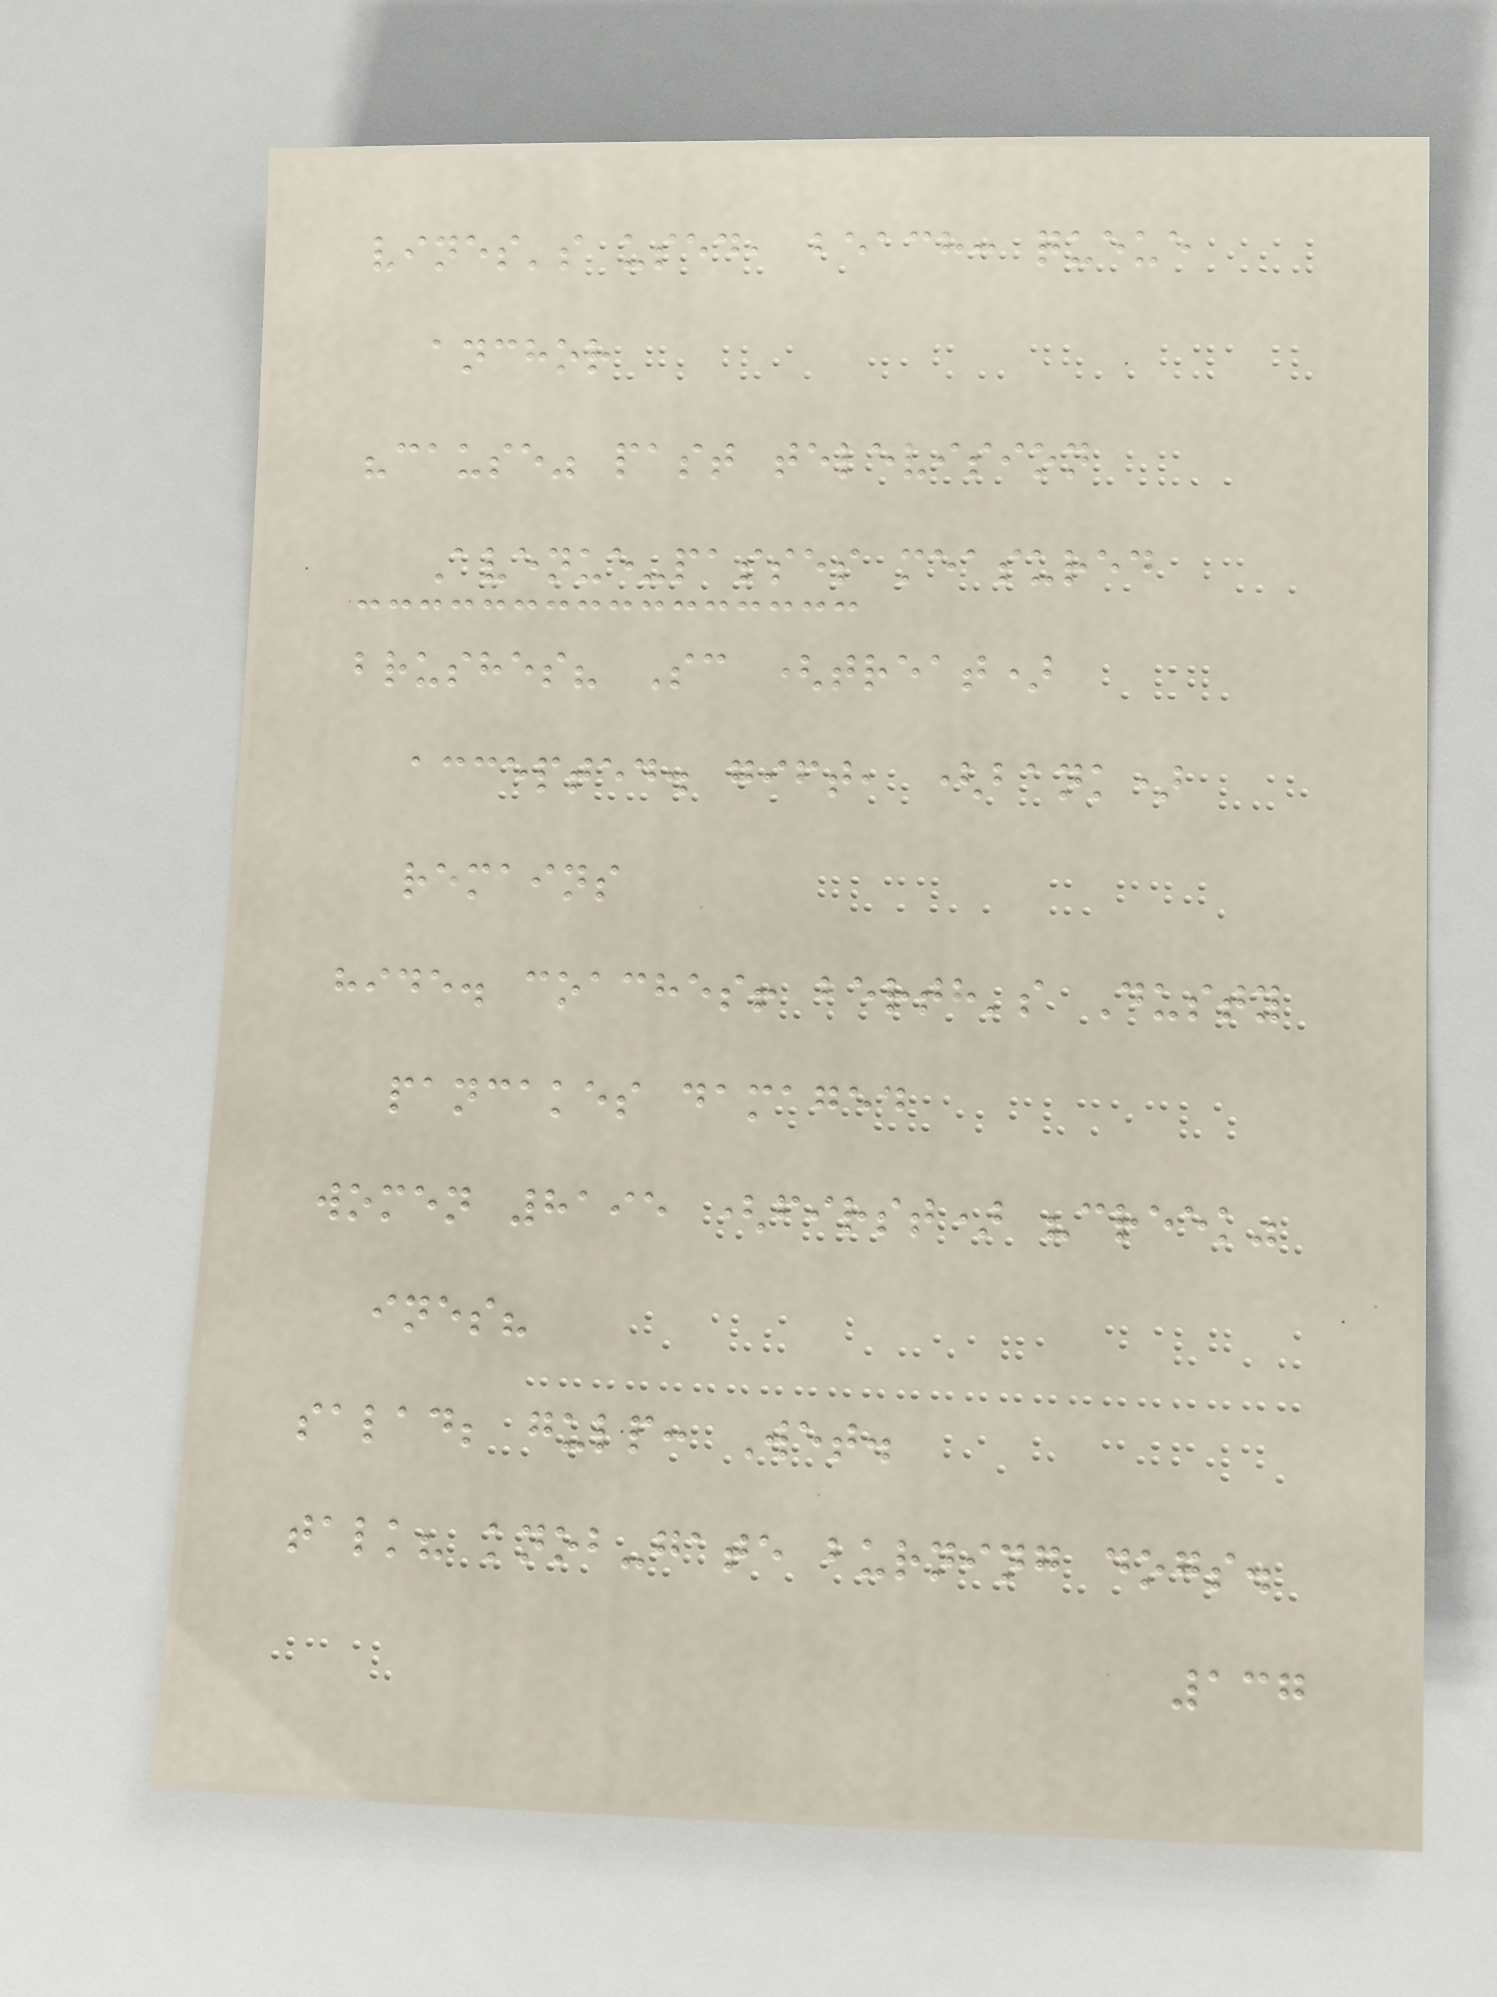vines's used, beach: queue
anchor
"cause" past television
Avenue-passes measured
brushes? Sc (treat)
accepted. gift, (bank)
remains
hide. coaches! berth's Dusty
pancakes damaged
women 8195 (first) "creek"
ines?
salad; gulp: Wet.
talk? knob-gate burning dogs.
137
